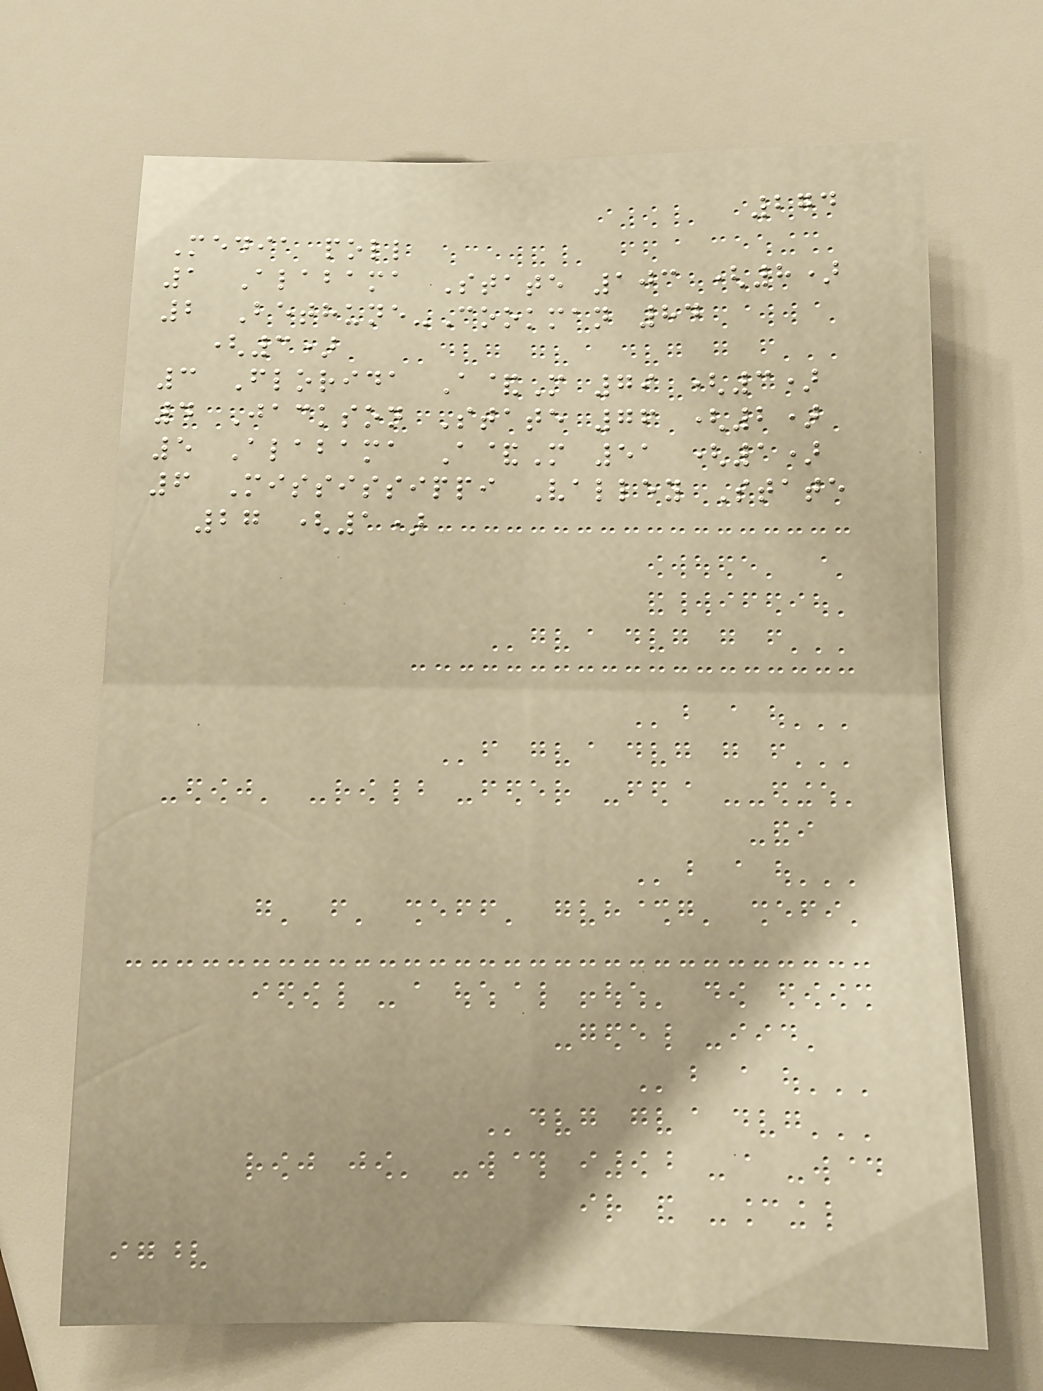274
Media poll
1 Alabama State 103 (8)
2 Bethune-Cookman 84
(3)
3 Florida A&M 79 (3)
4 Jackson State 76 (2)
5 Alabama A&M 51 (1)
6 Mississippi Valley State
27 (1)
